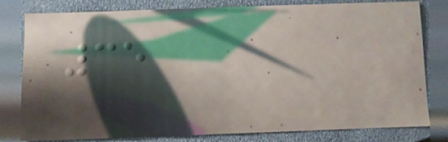35
